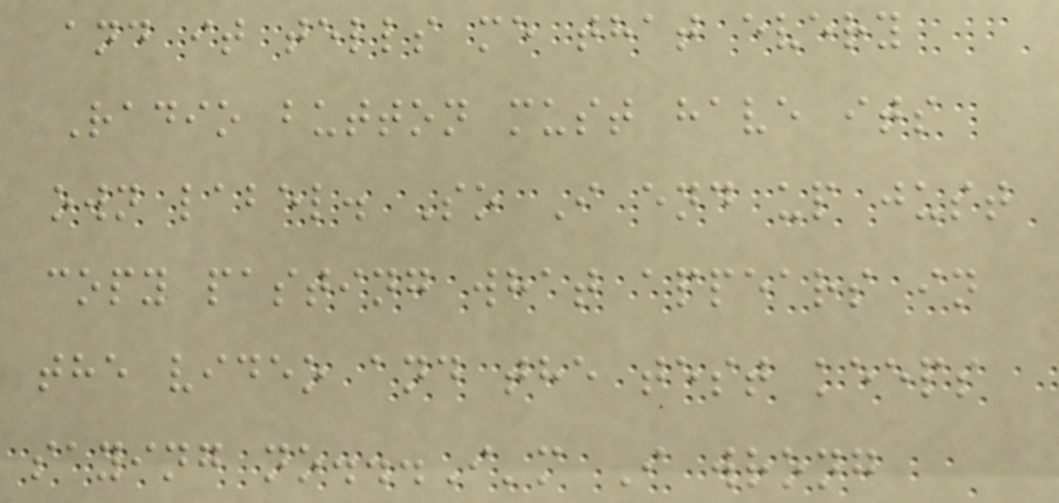and it tells me that every
Radio button must have its
own label. So I end up just
copy pasting what appears in
the video and the test keeps
saying no...I'm I wrong
